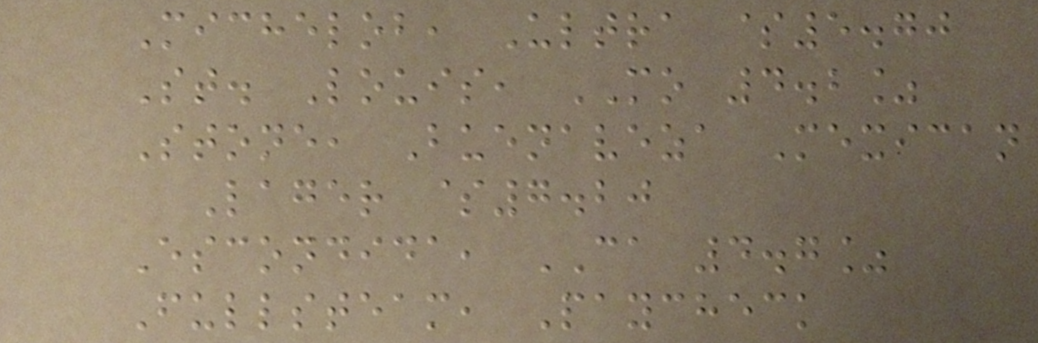Michelob, Ultra $5.70
St. Louis, MO 4.2%
Stone, Buenaveza Mexican
Lager $7.20
Escondida, CA 4.7%
Fullsteam, Paycheck
